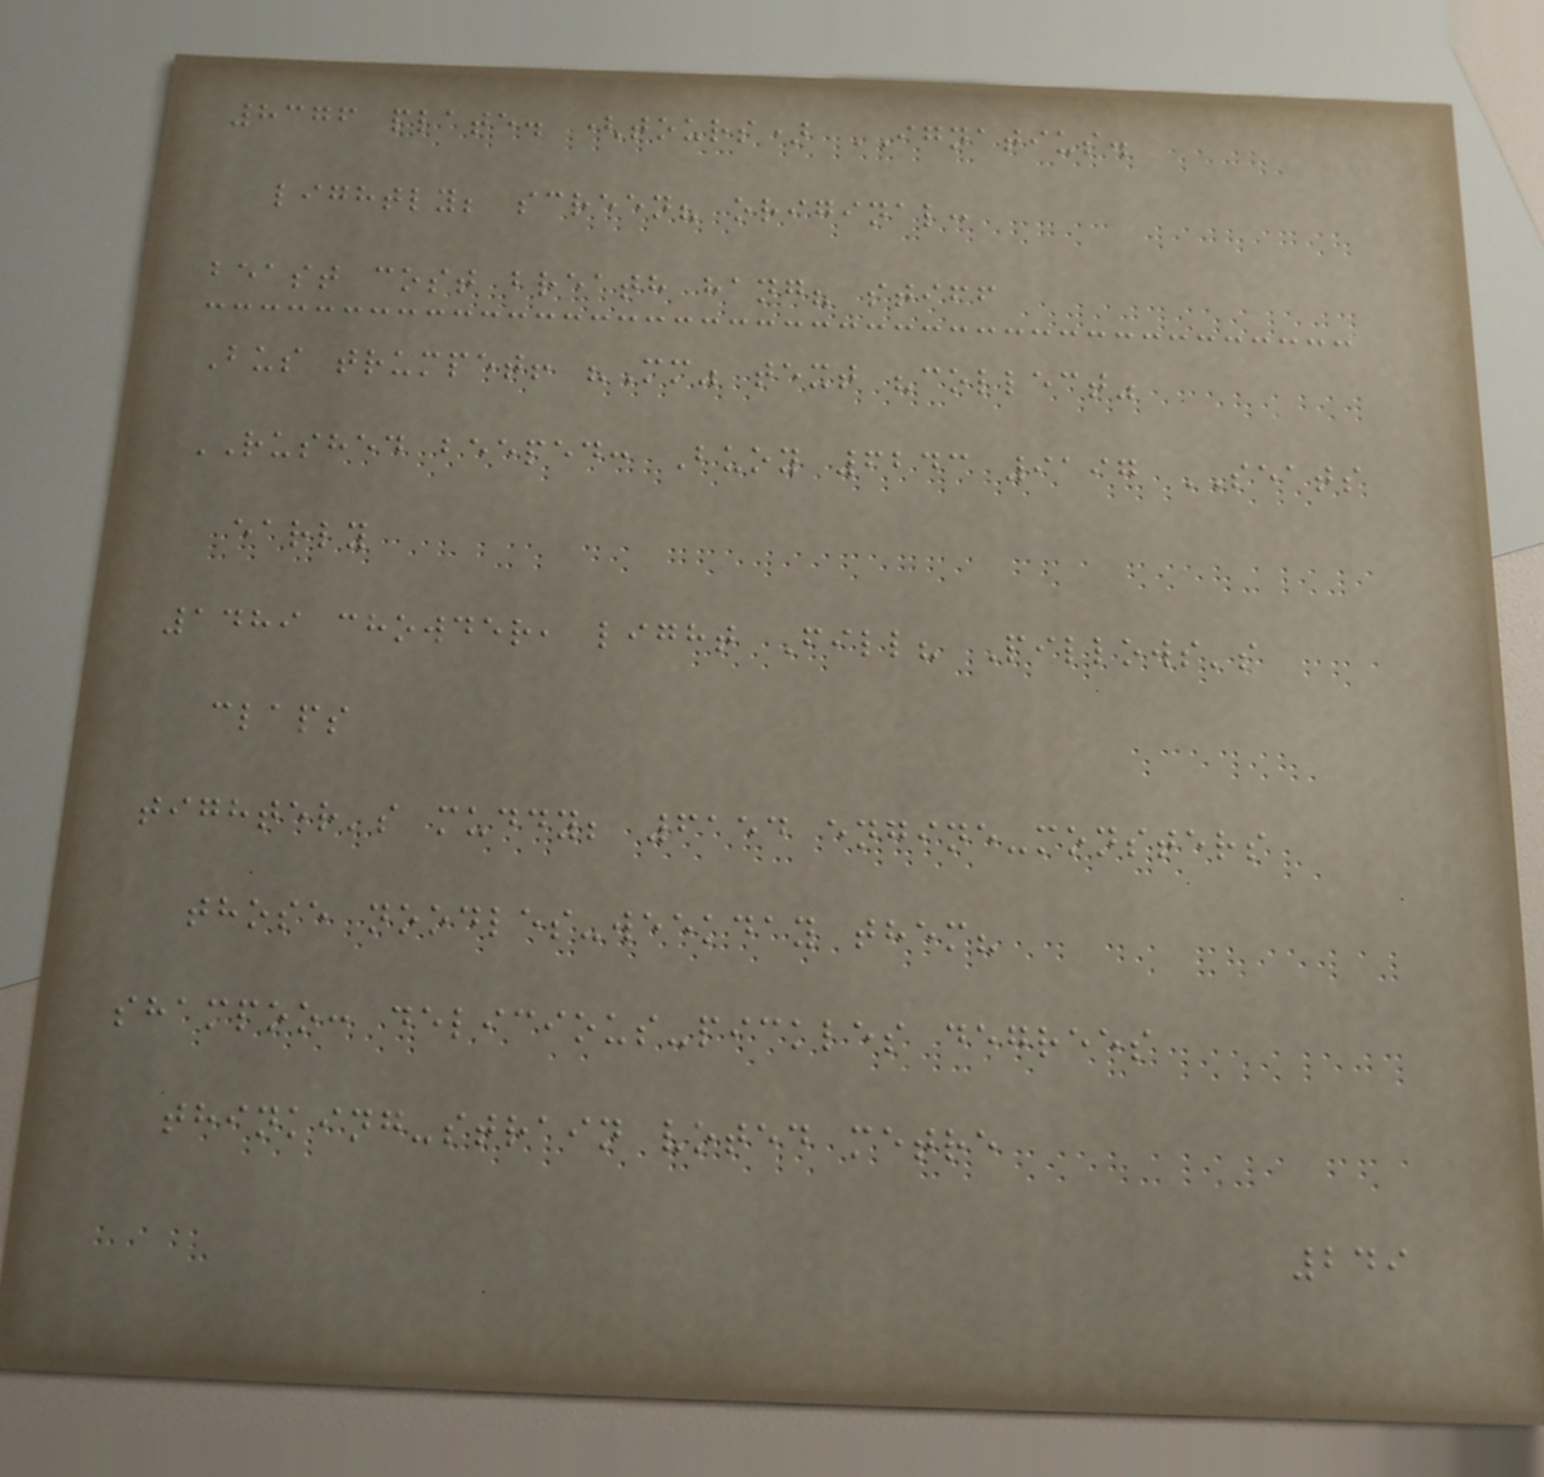8376 plate. (tours) IGNATIUS.
lightly; screen? original:
beast cost breath hang? stiff
Bus trumpet! "Mm" text "collect"
RUSHED beeped: Buoy 6243 9197 SEATS
early
1489 chowder, light Fill? Pillows's
claps
tighter's muddy; 6154 engine-monsters
those noodles-weekday them?
shampoo: delicious-pickles degrees
thinking-strain voted metre
249
